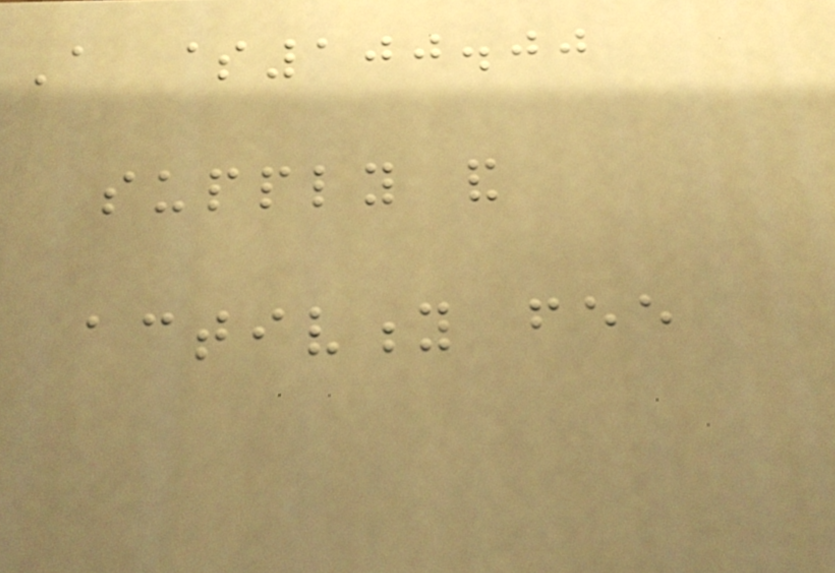A $100.00
supply and
activity fee
